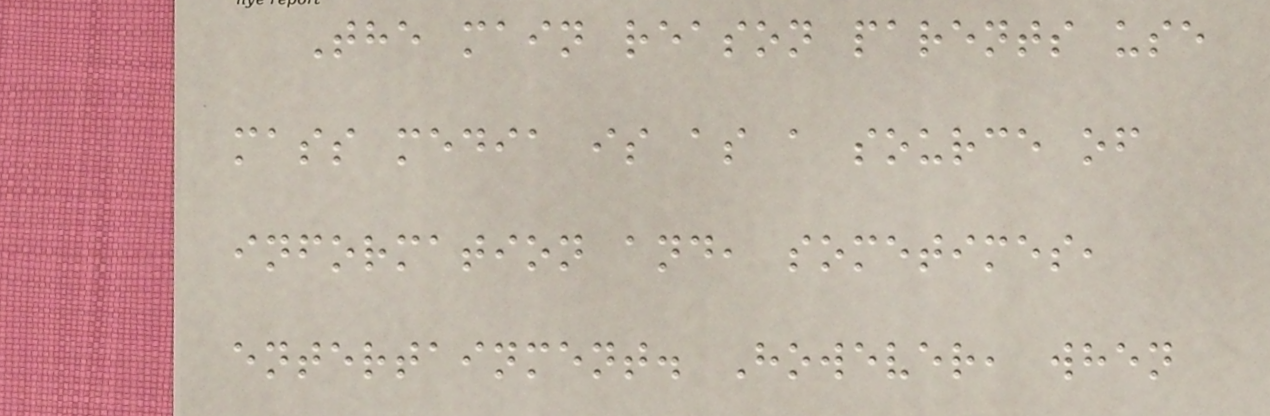The main reason parents use
mass media is as a source of
information and, sometimes,
entertainment. However, when
